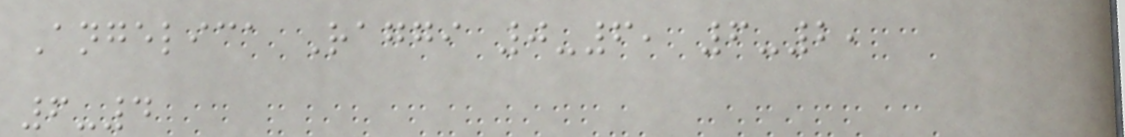Angelica Raggi 0-6, 6-2,
6-4
